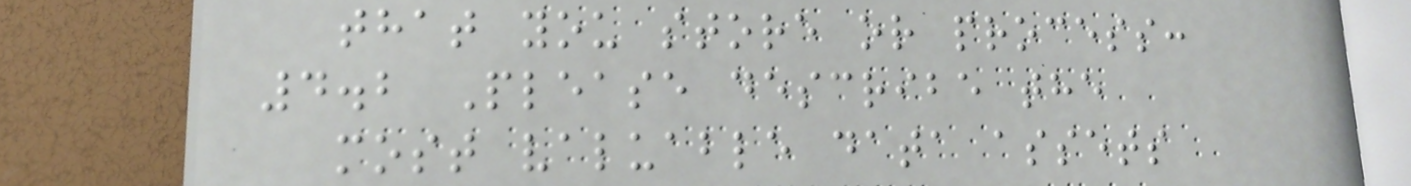that you store or process:
4.2 Please describe the
most valuable data assets
